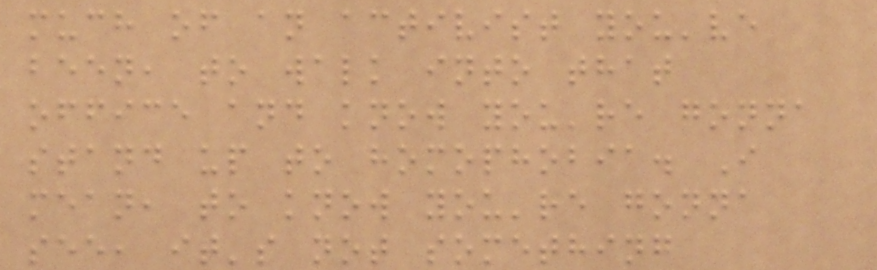much of an activist you've
been, to walk into that
office and know you're gonna
stand up to homophobia. I
mean, to know you're gonna
see, it's not something
